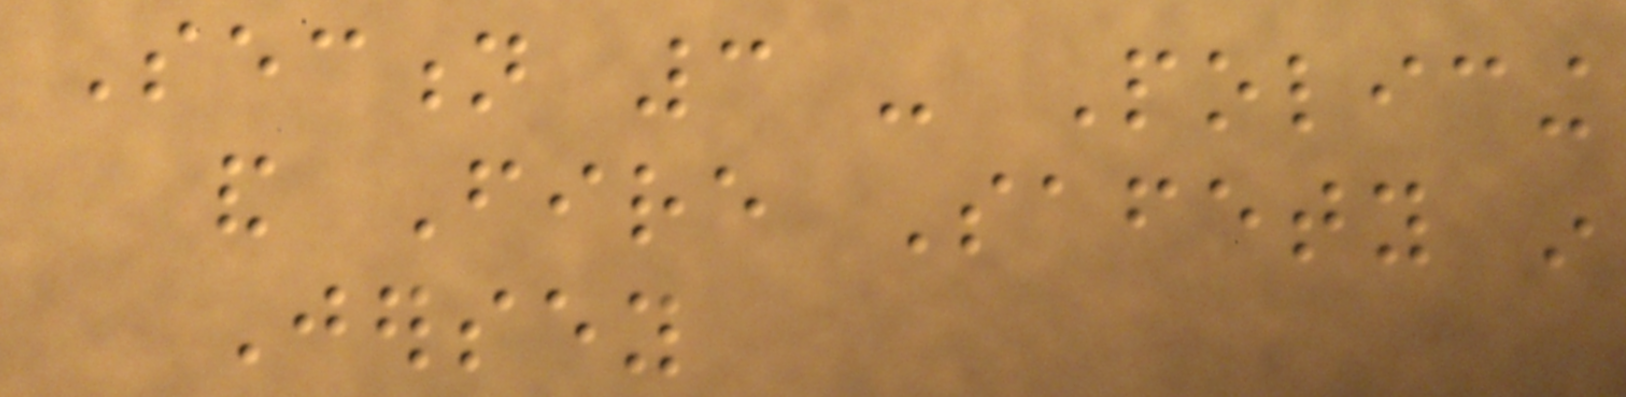Section 3 - Policing
and Fire Safety in
Jersey
